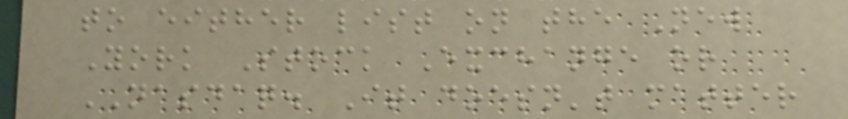to either list on the New
York Stock Exchange or
NASDAQ. It doesn't matter
